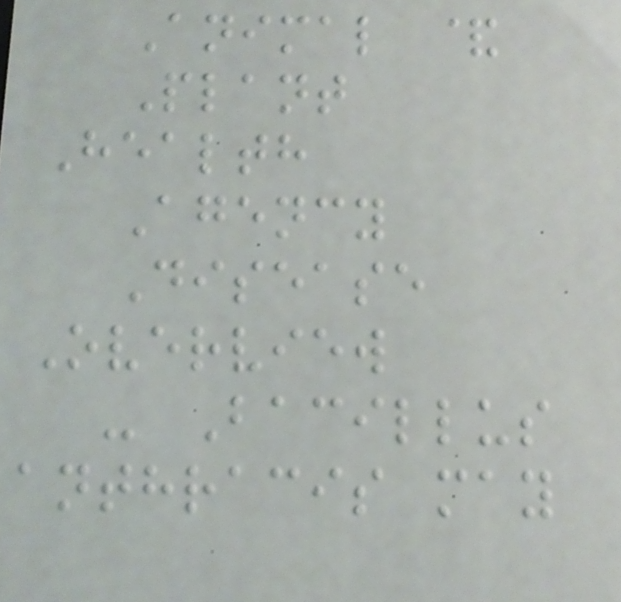Animal &
Plant
Health
Agency
Disease
Overview
- Bacillus
anthracis may
